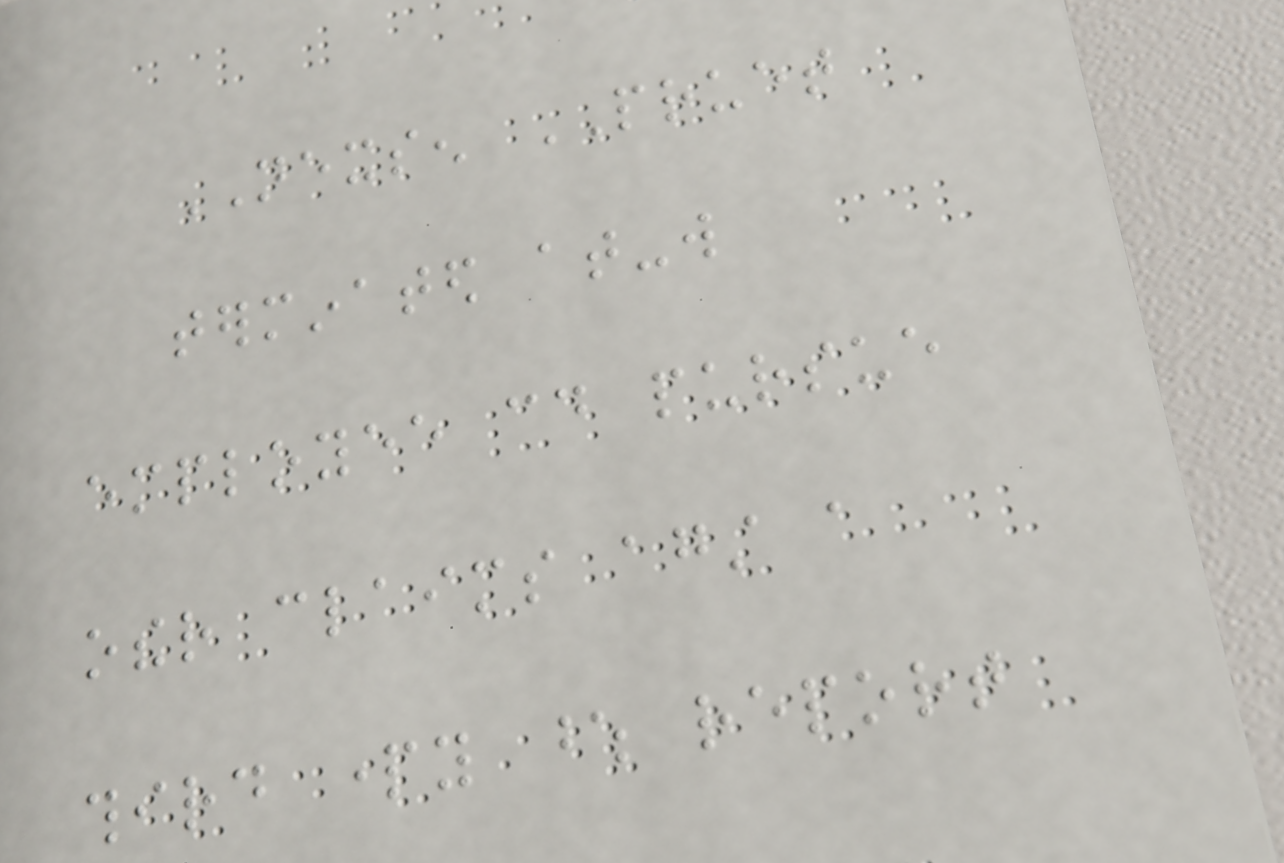NEXSEN PRUET
terminated at-will
employee could pursue
other claims against a
third party whose report
